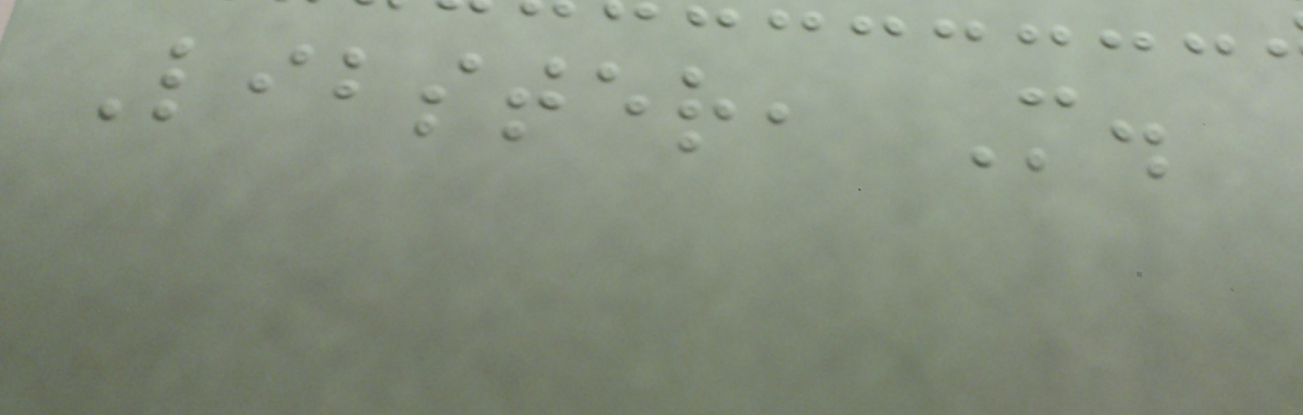Libster, M.
